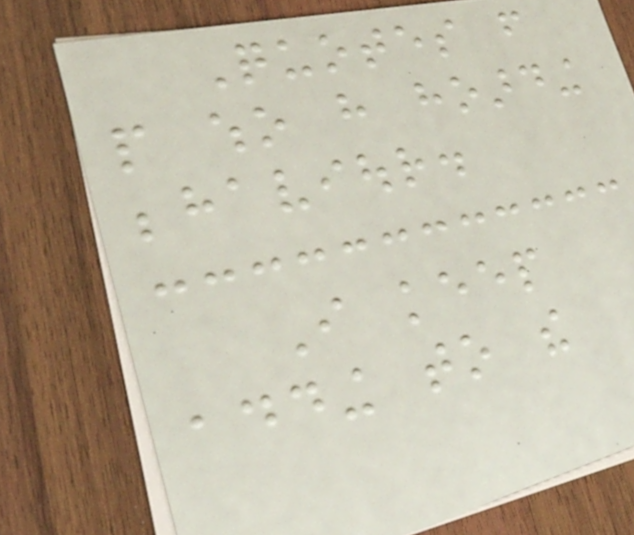Quotes from
people who have hoarding
behaviour.
I keep
adding to the
